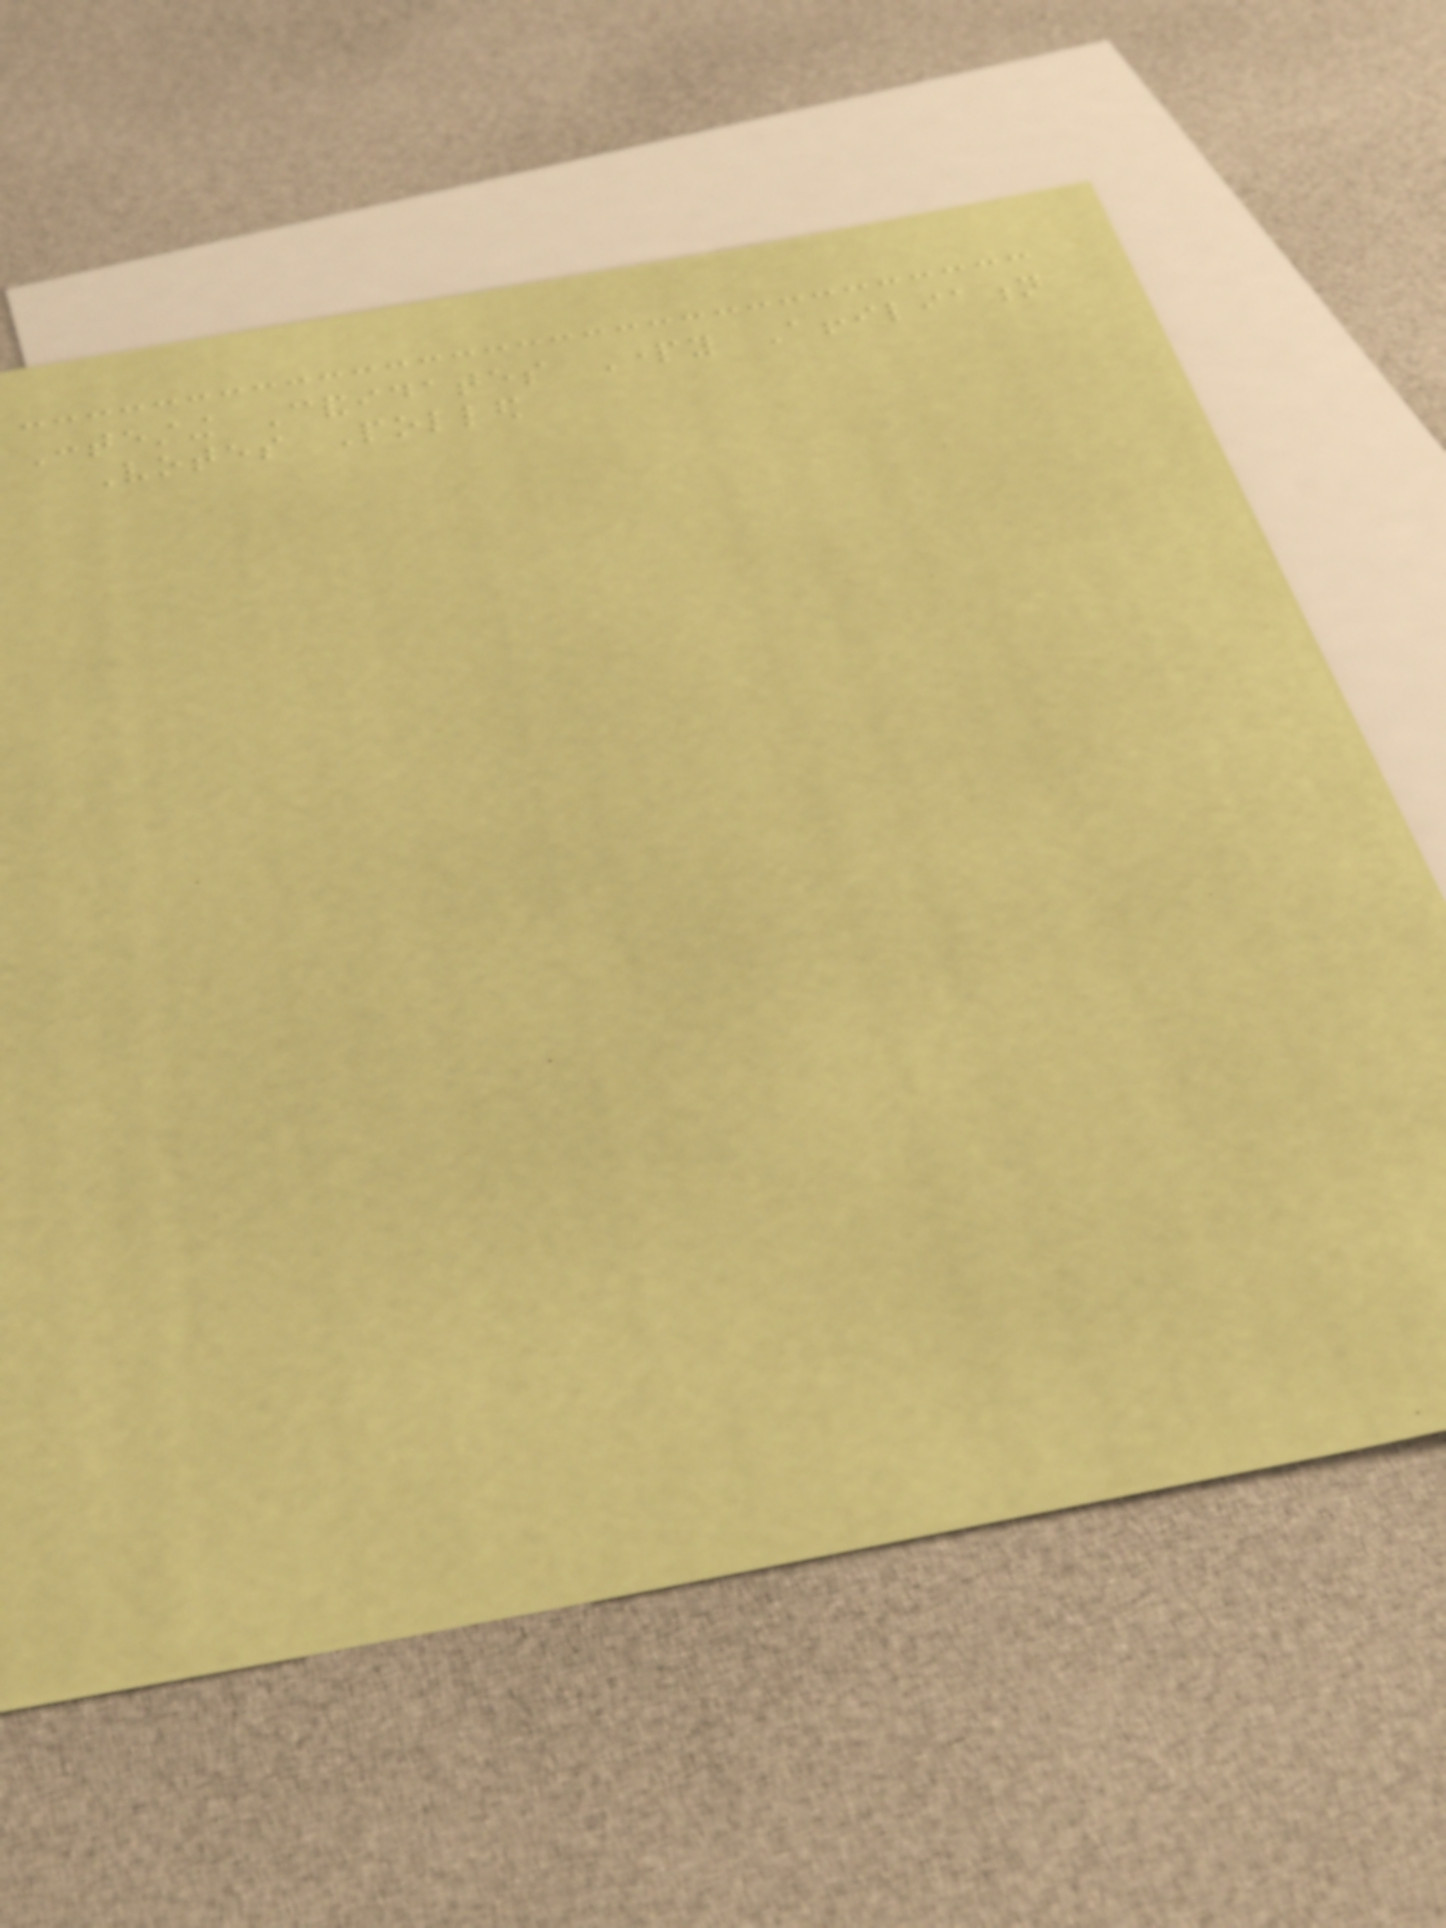Contesting Candidates Party Affiliation
Votes Polled
